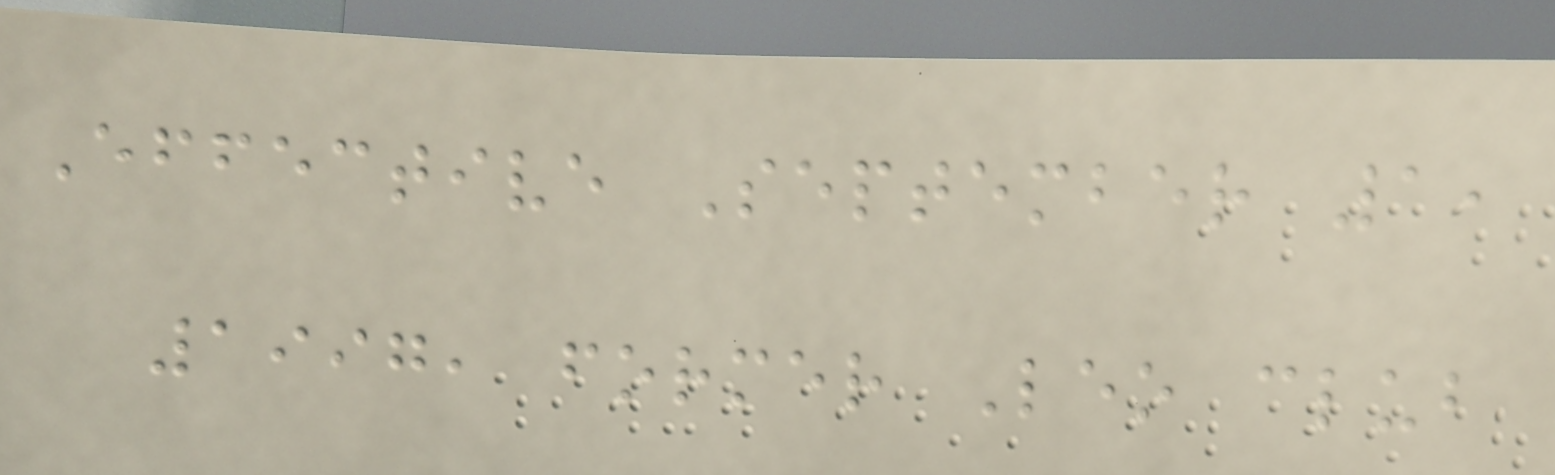Effective September 1,
1997, former Leo club
